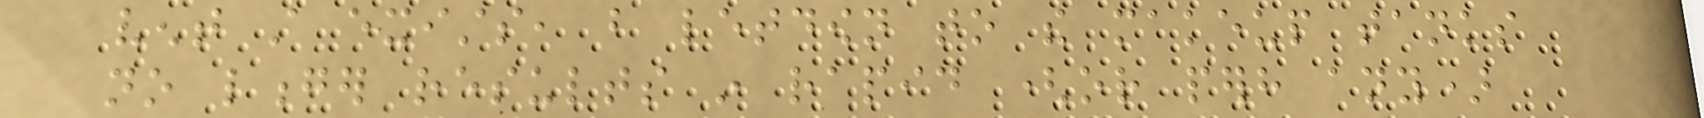vent still exists, but letdown to the makeup tanks
no longer results in rapid (or perhaps any)
